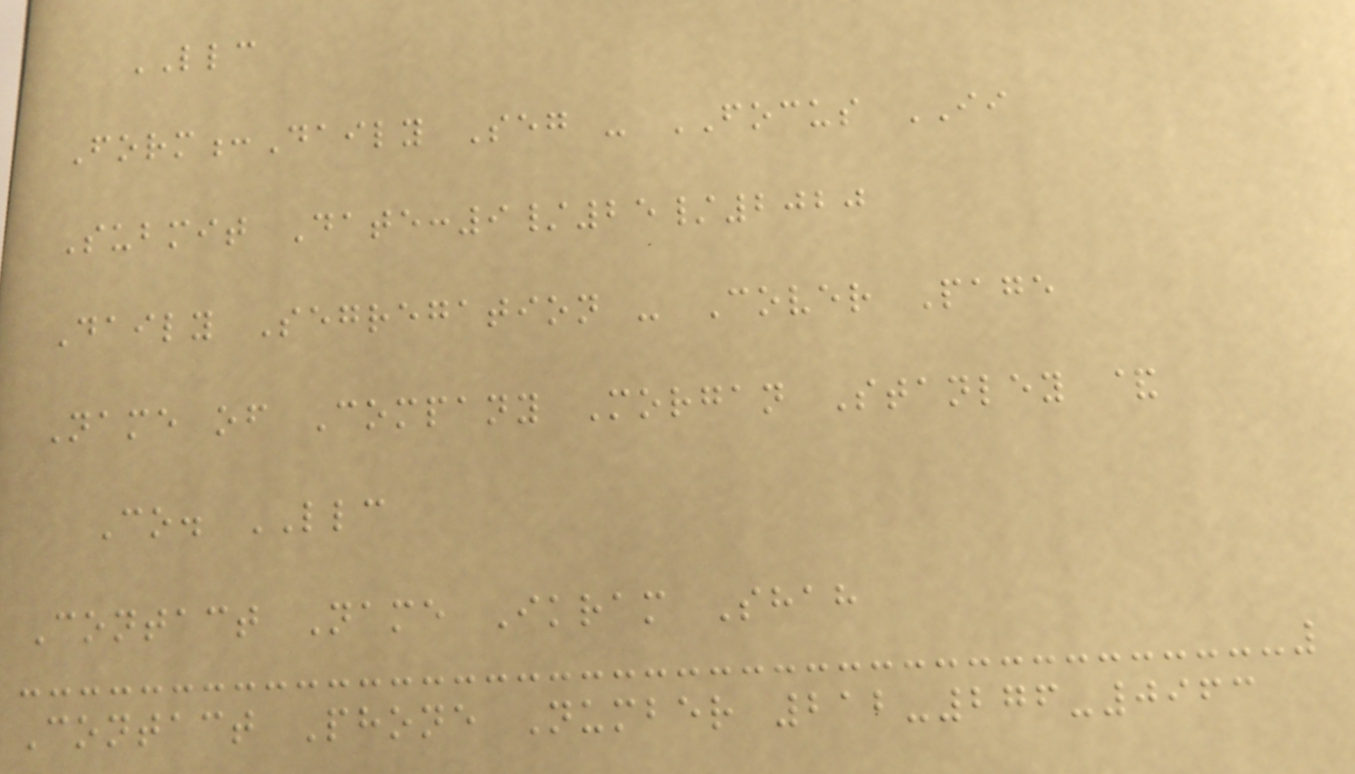LLC
Form:Daily Seg - FOCUS II
Submit Date:9/25/2020
Daily Segregation - Cover Page
Name of Company Morgan Stanley &
Co. LLC
Contact Name Ikram Shah
Contact Phone Number 212-276-0963
